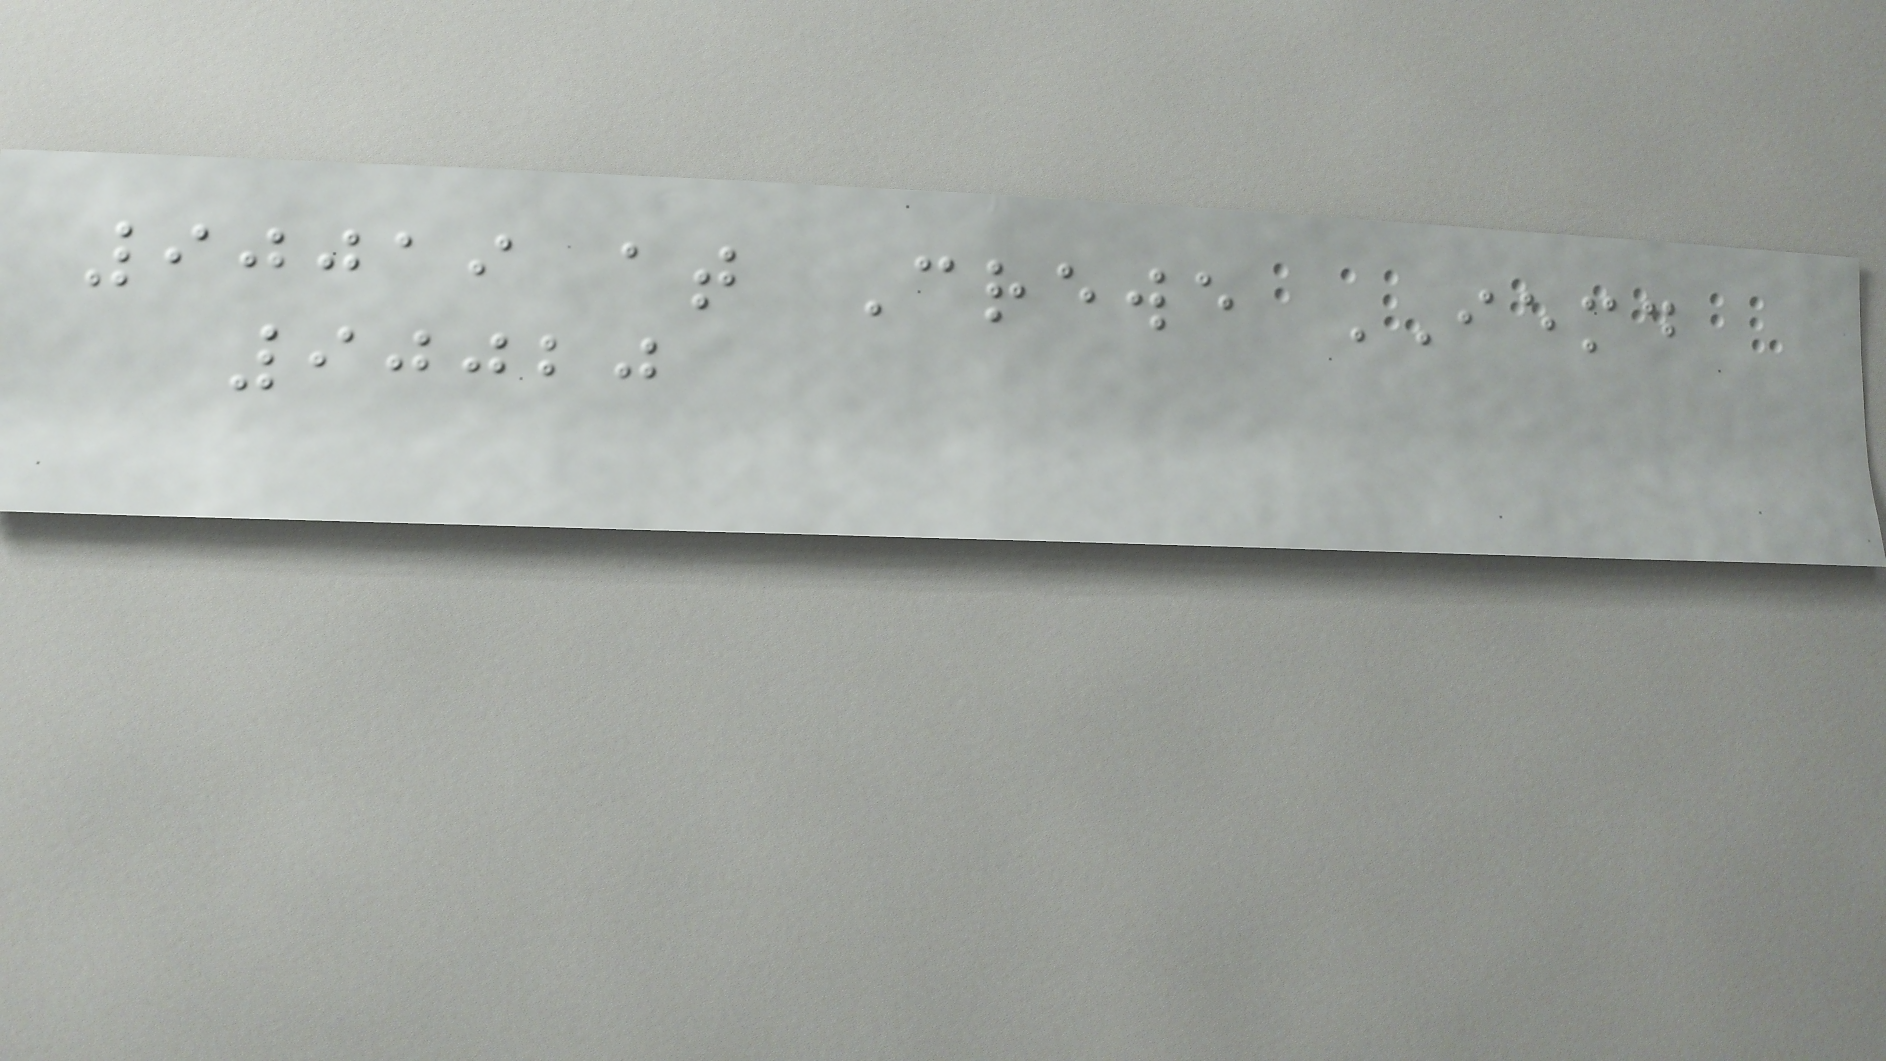90019 at Crewe IEMD
90020
